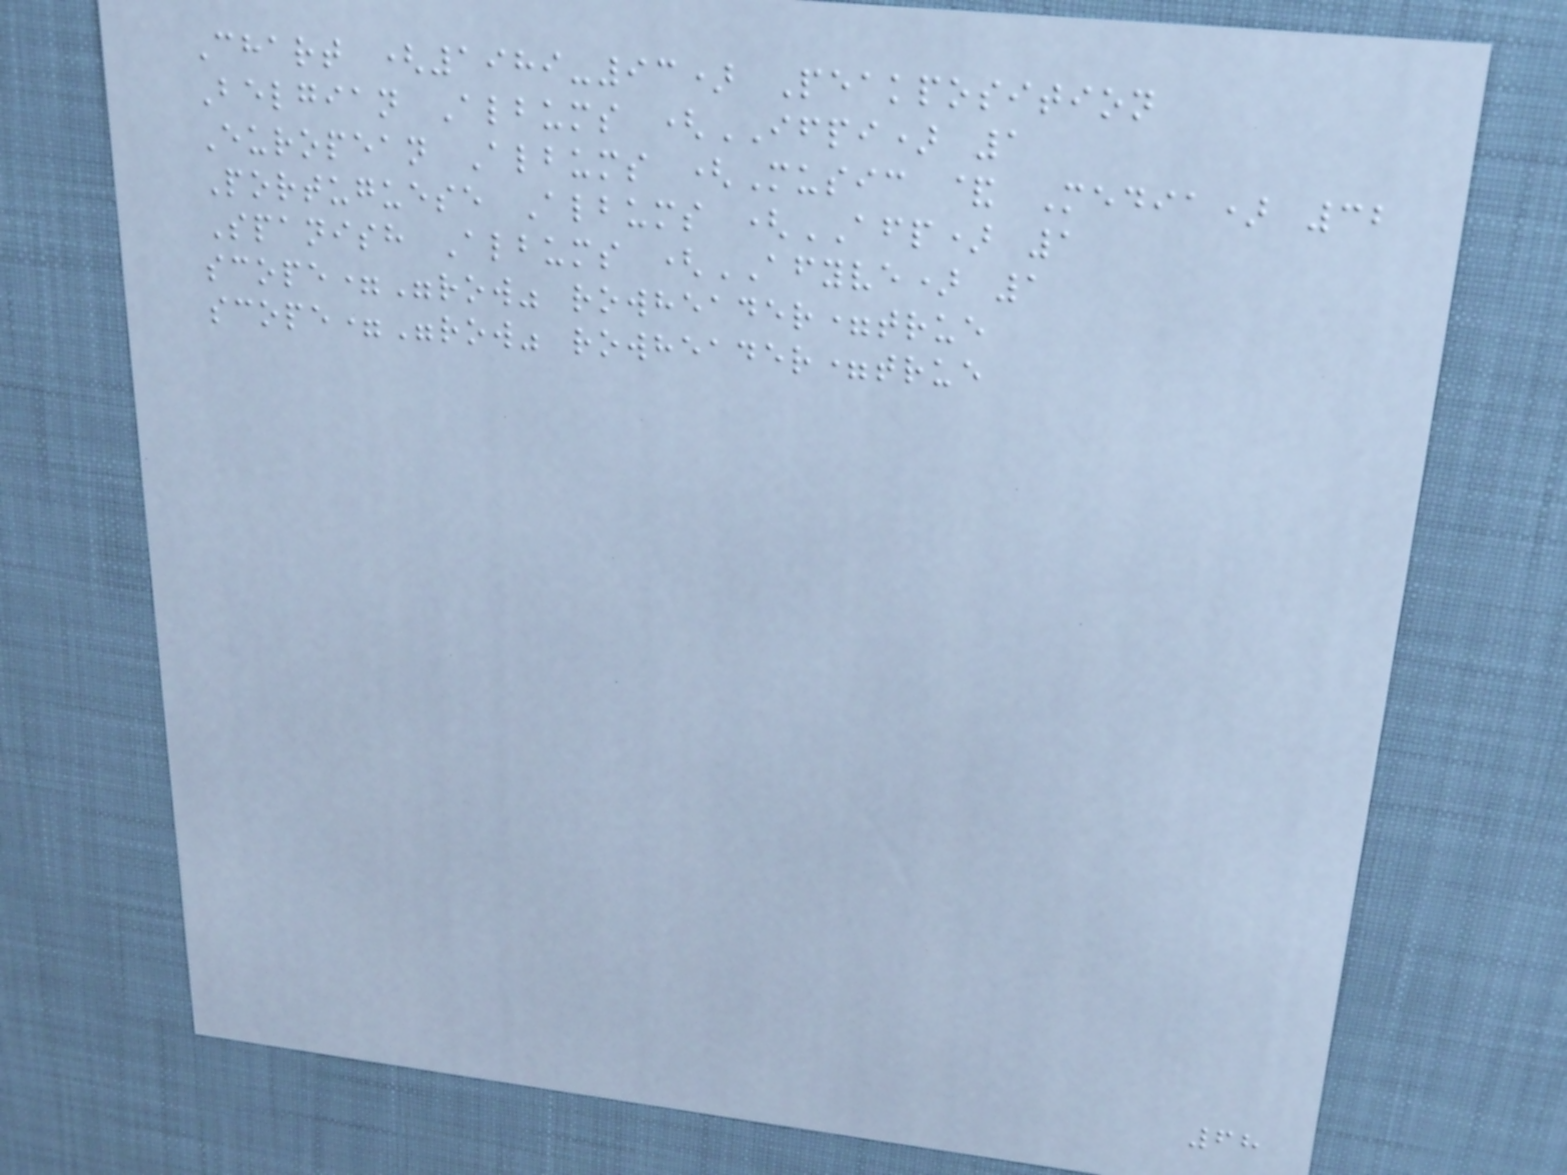Chart (1989-93) Peakposition
Belgian Albums (IFPI) 1
European Albums (Music & Media) 32
Portuguese Albums (AFP) 1
Spanish Albums (AFYVE) 1
scope="row" rowheader=true
scope="row" rowheader=true
68
